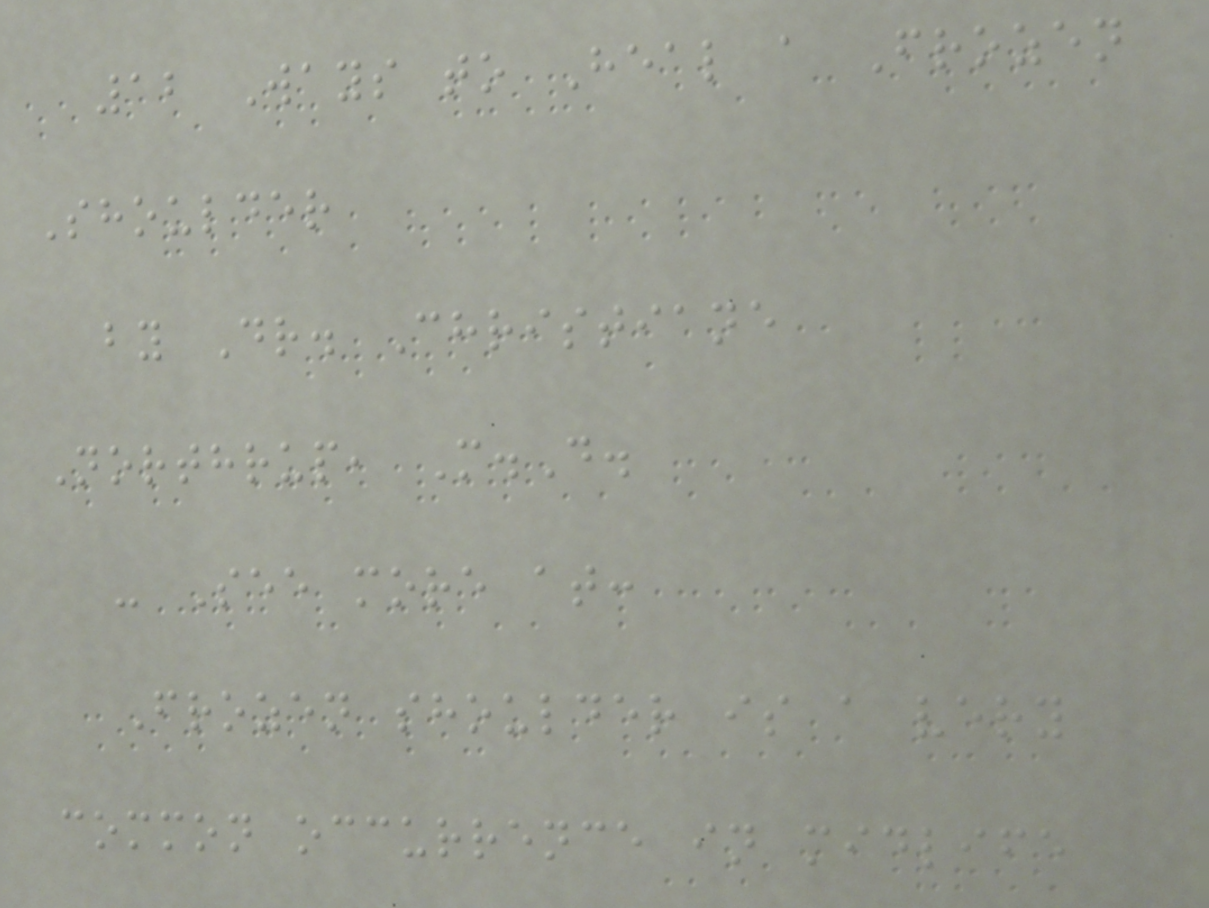12 Ways to Heal a Frozen
Shoulder
by Dr. Christiane
Northrup, M.D.
- See more at:
Frozen shoulder is a very
common occurrence in midlife
